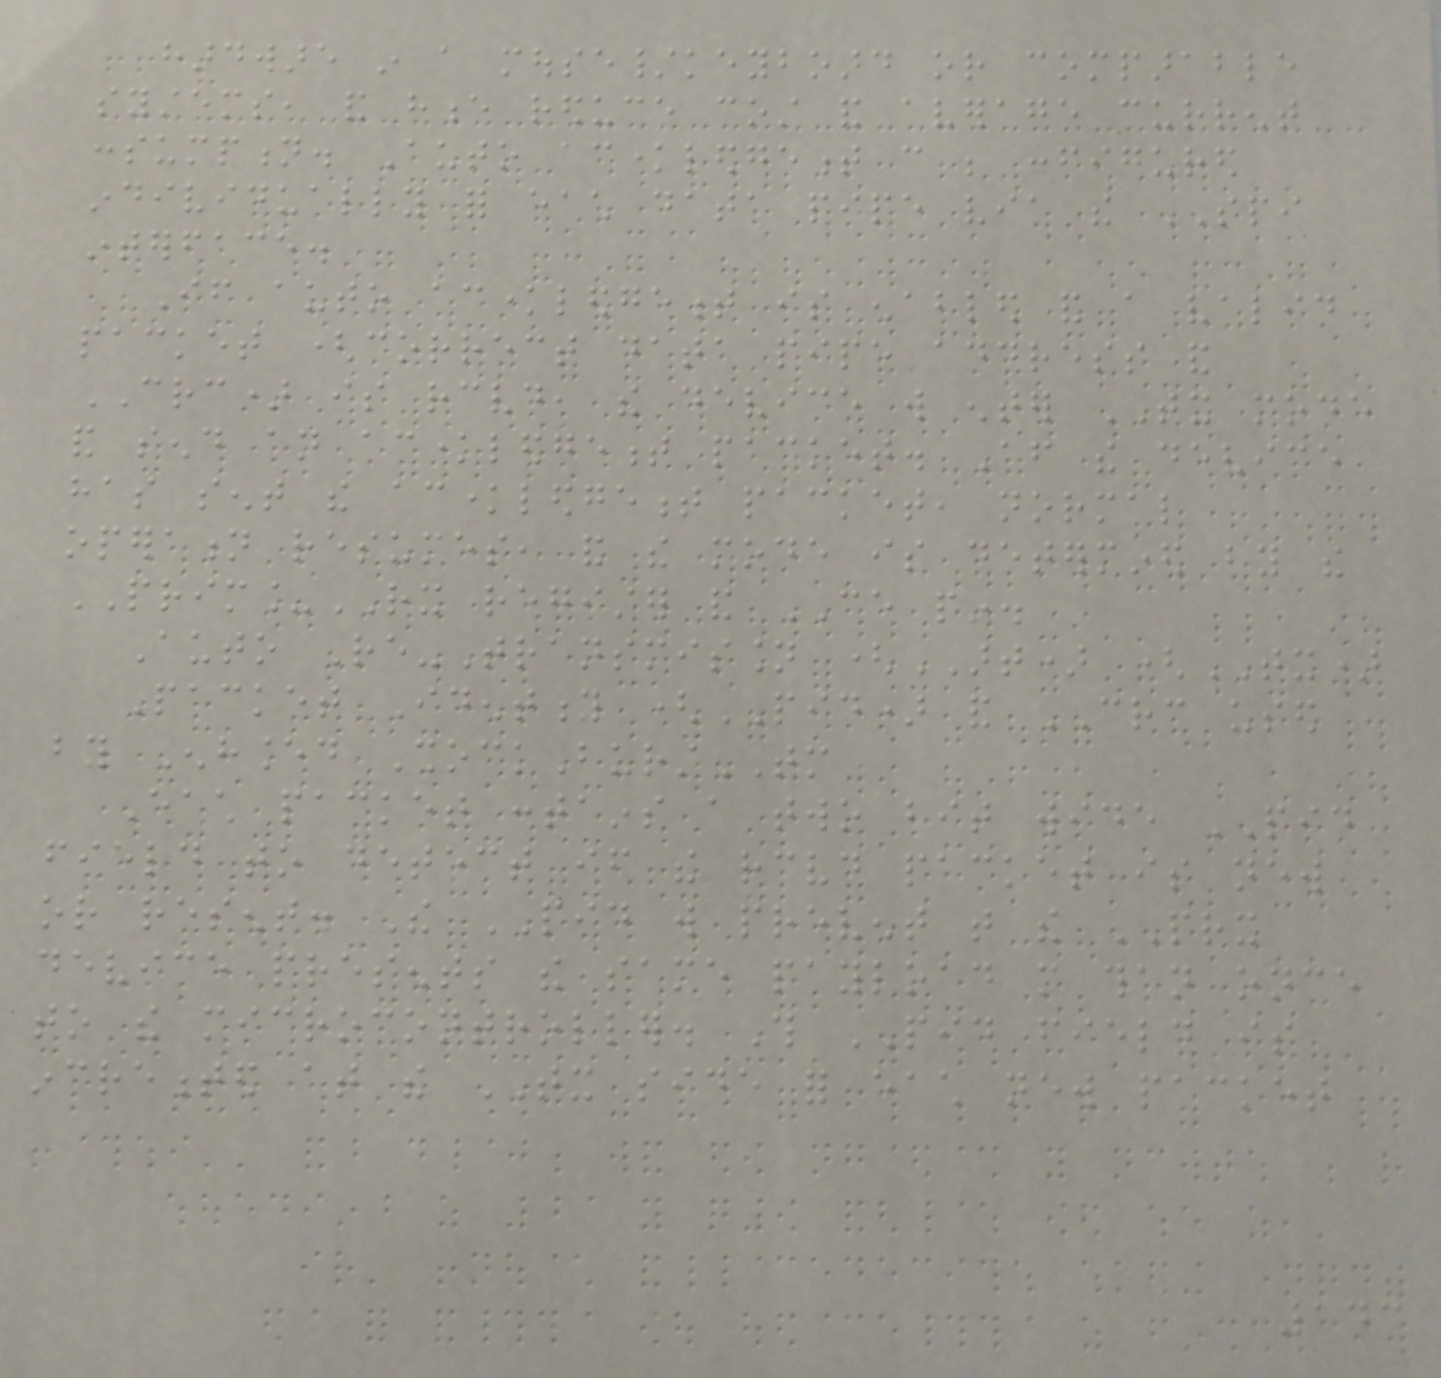hardware in a mouse/keyboard or comparable
systems, and hence reduce cost and average current
consumption. Auto acknowledgement can be configured
individually for each data pipe via the SPI
interface.
If auto acknowledgement is enabled and a valid
packet (correct data pipe address and
CRC) is received, the device will enter TX mode
and send an acknowledgement packet. After the device
has sent the acknowledgement packet, normal
operation resumes, and the mode is determined by the
PRIM_RX register and CE pin.
Auto Re-Transmission (ART) (TX)
Packet Identity (PID) and CRC used
by Enhanced ShockBurstTM
Each packet contains a two bit wide PID
field to detect if the received packet is new
or resent. The PID will prevent that the PRX
device presents the same payload more than once
to the microcontroller. This PID field is
incremented at the TX side for each new packet
143
